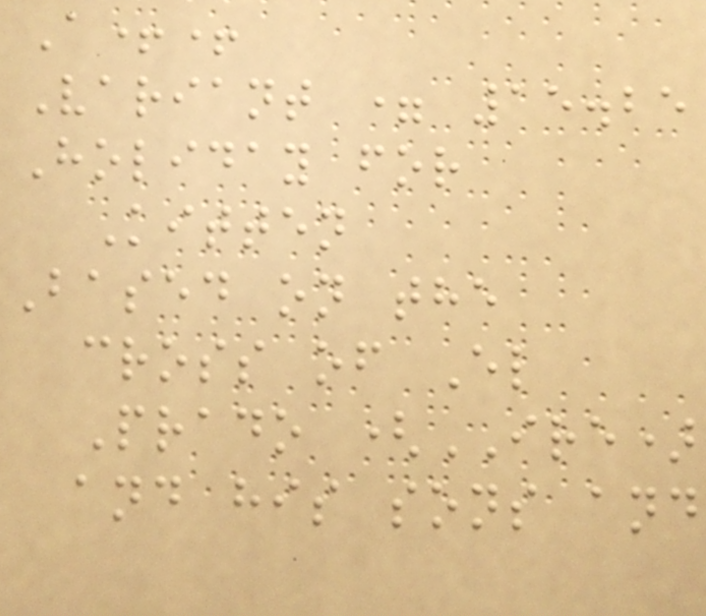A++
Variant = 15.25
Holiday for
Kitten
Based on the
cross of El
Prado (IRE)
and his sons and
